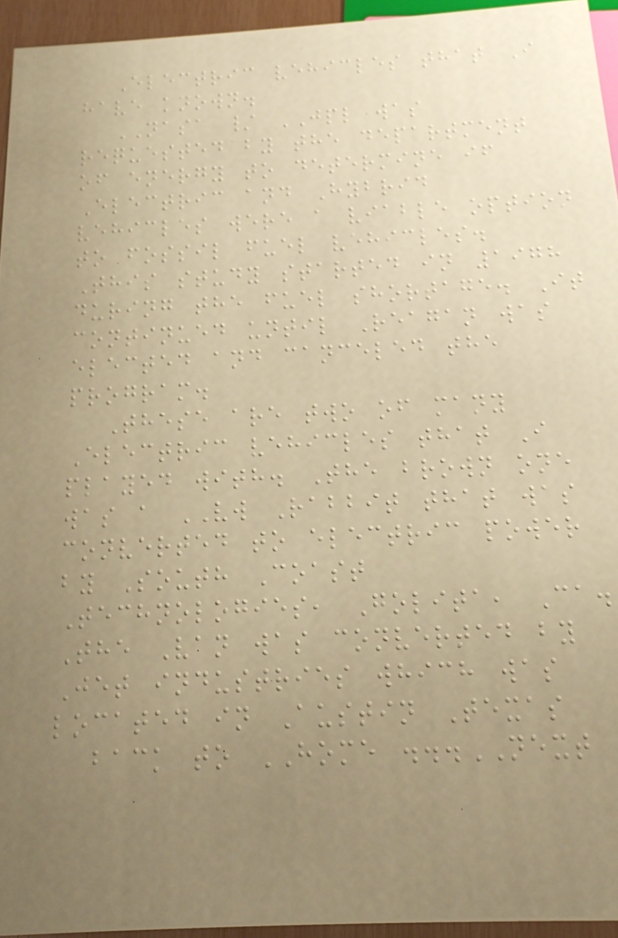Electric vehicles that I
have known.
NASA / JPL was
requested by the department
of energy to determine if
Electric and Hybrid
vehicles were a viable option
to fossil fuel vehicles.
This study started in 1978
during the fuel shortage. It
continued until Reagan was
elected and canceled the
program.
These are two of many
Electric vehicles that I
played with. The brown one
was a VW Rabbit that was
converted to electric power
by South Coast
Technologies, Golita, Ca.
The Van was converted by
Jet industries which was
located in Austin Texas
back to HOME ...NEXT
